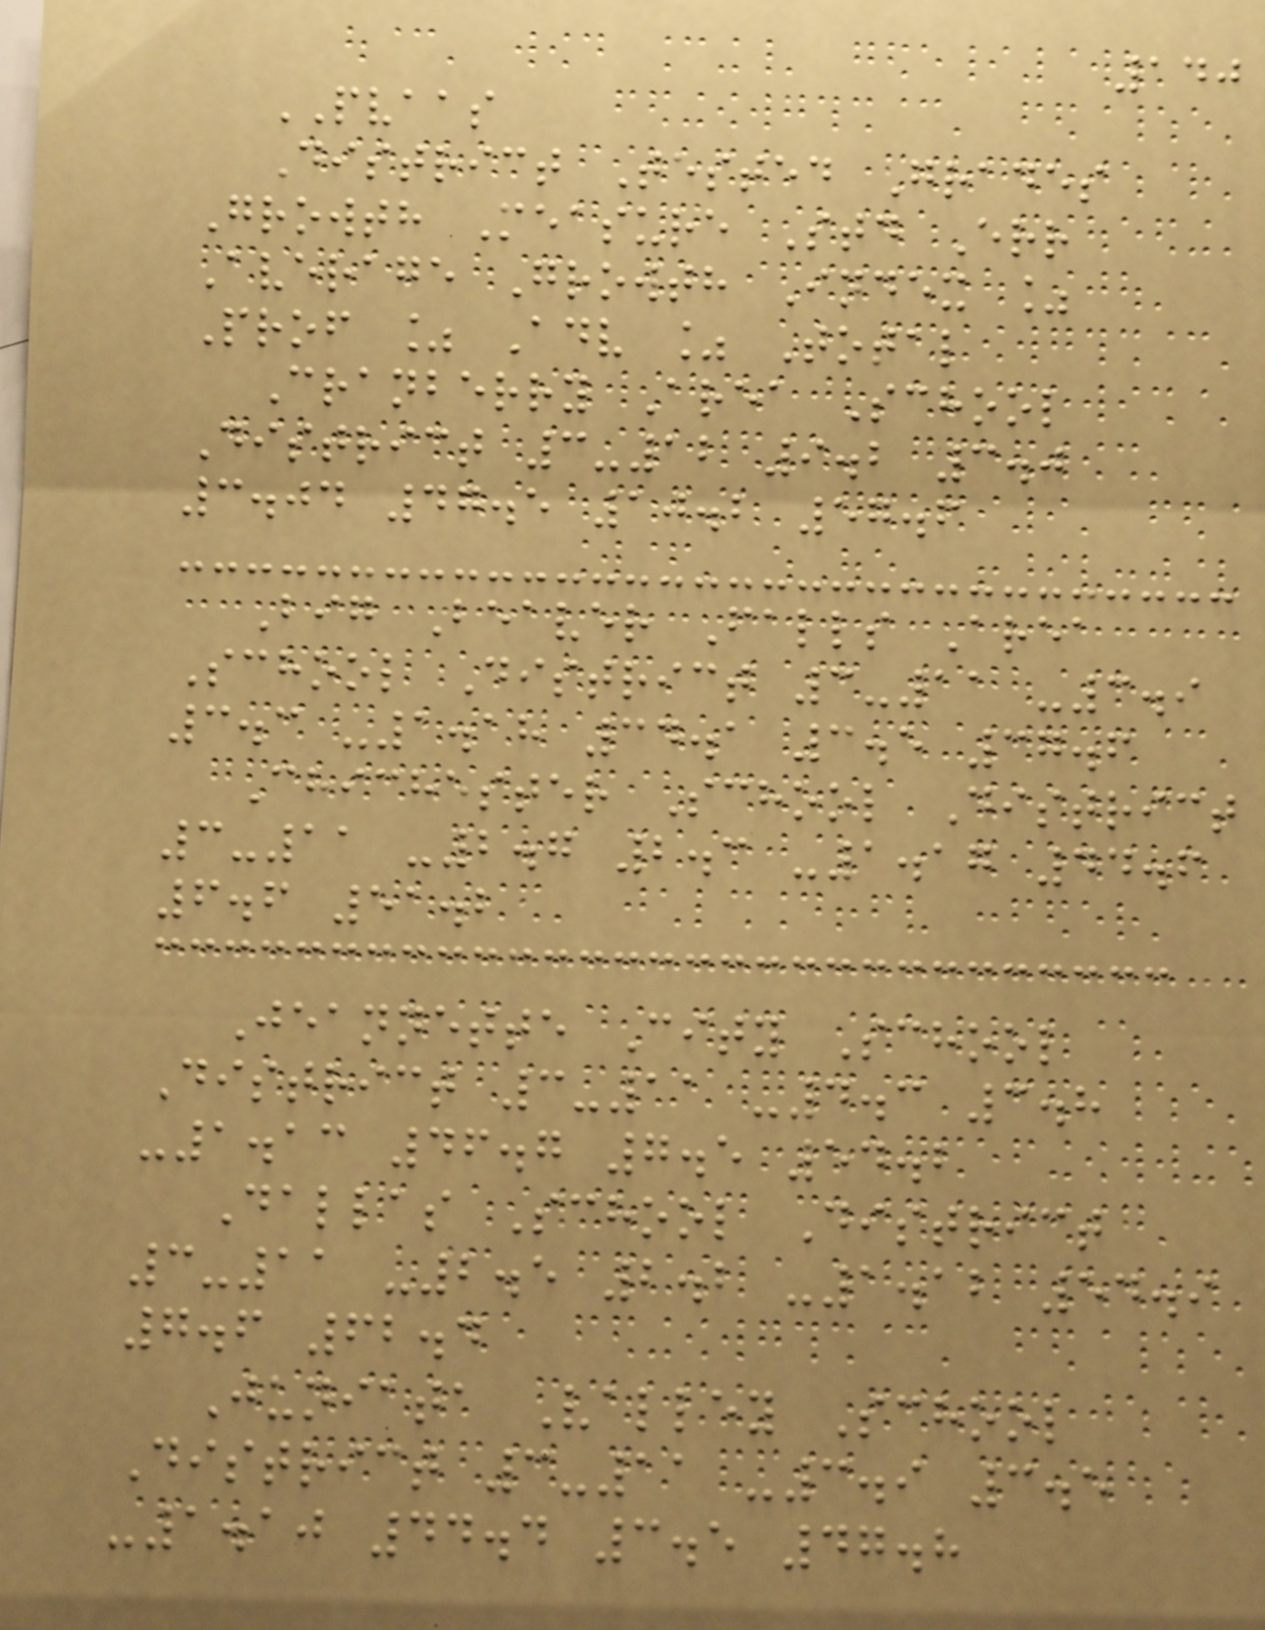140
PVAAS
District Tested Grades
Growth Measure Std Err
Average Growth Index %
Prof % Adv % Total
Cranberry Area School
District 3-12 9.2 3.0
3.04 47.5 10.2 57.6
Big Beaver Falls Area
School District 3-11 -3.9
3.3 -1.18 34.1 3.5 37.6
Chichester School District
3-11 -2.7 2.3 -1.17 44.6
6.6 51.2
Jeannette City School
District 3-11 -4.3 3.8
-1.13 46.7 7.5 54.2
Dallas School District
3-11 -2.5 2.2 -1.12 54.9
7.6 62.4
Juniata Valley School
District 3-11 -3.9 3.5
-1.10 44.4 3.5 47.8
